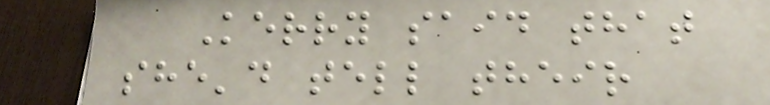Kerry said that
she'd tell their
